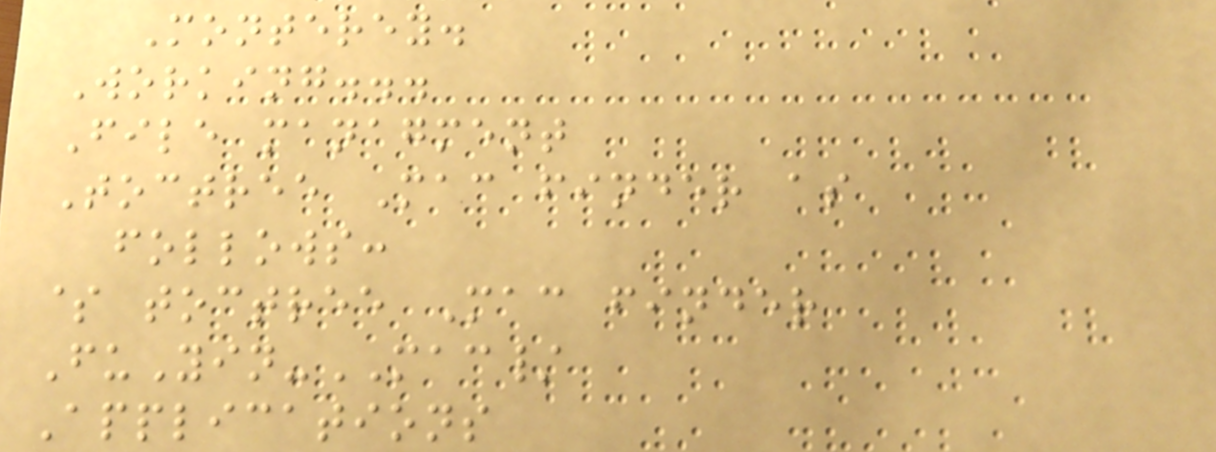Monterey.
Working...
File managment
Toctree Mac finder as
follows:
$ toctree Mac finder
FuYin-MAC/
Applications
